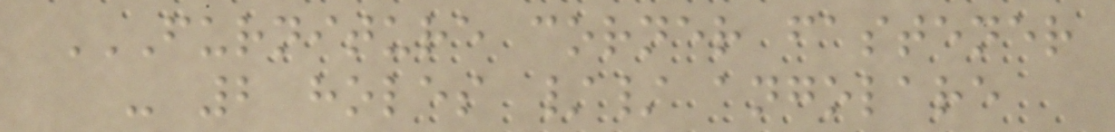FURNITURE CORNER FASTENER
- 2 HOLES // ANGOLARE
